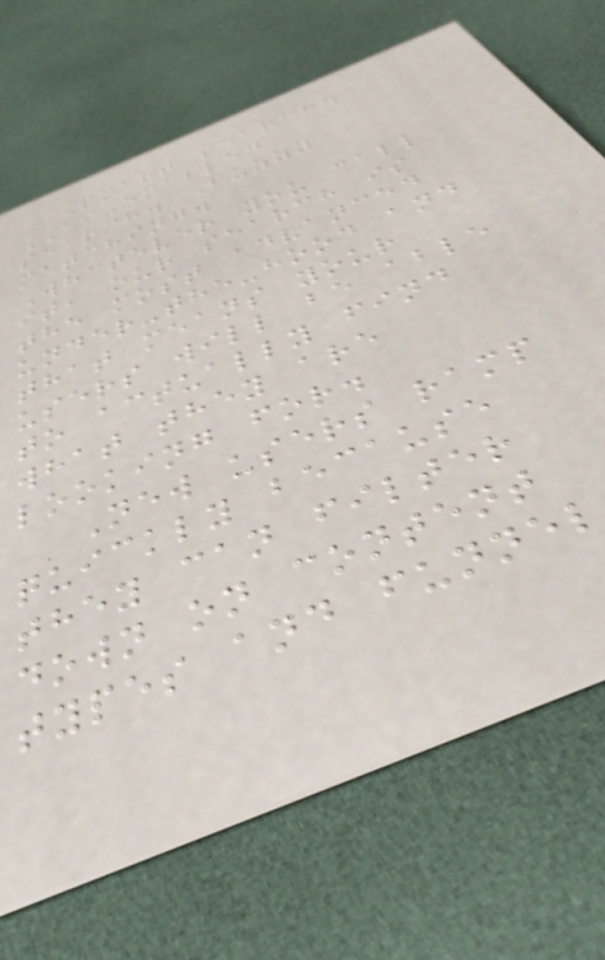Smart search.
AI-enabled
search. Fuzzy
matching.
Whatever you call
it, our search is
the most advanced
under-the-hood and
that means your
users will be able
to actually find
what they are
looking for.
New users ramp
quickly because
they can filter
down on content
types and funnel
